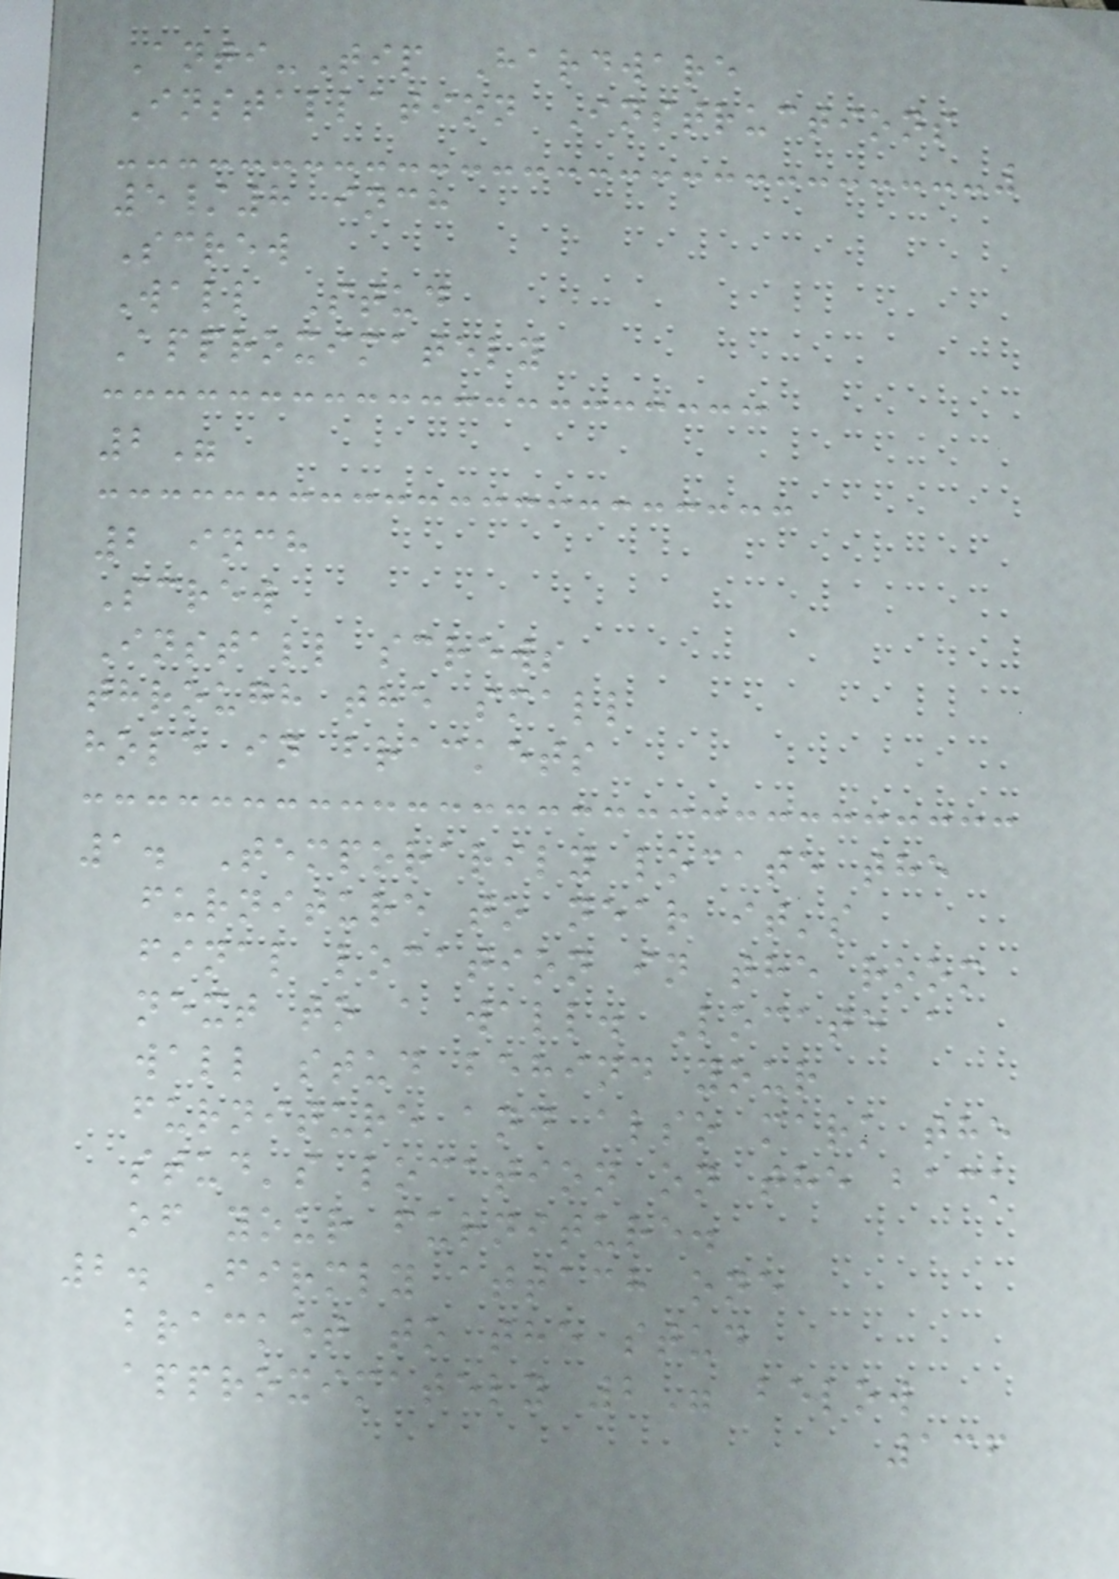Anti-Tip Hardware
Installation Instructions
5/8 inch
Screw
Wall Stud
Approximately
2"
2 inch
Screw
Install screws
through the small
hole in brackets
1. Temporarily locate the
furniture to near it's
final location in the room
next to a wall. Locate a
wall stud behind your
furniture and also mark the
stud's location on the back
of your furniture.
2. Firmly attach one
bracket to the stud
approximately 2" below
136
